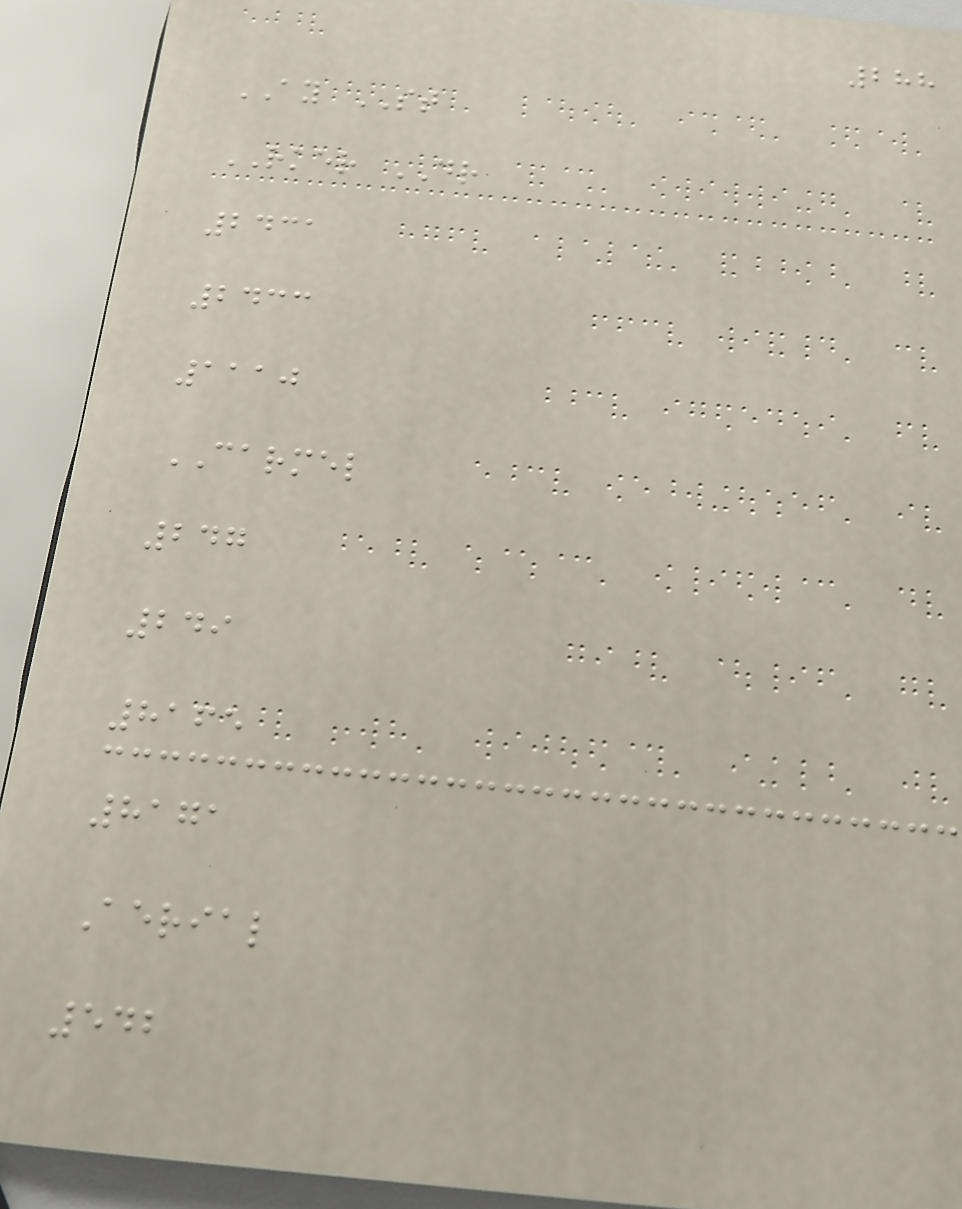288
AY ST
RKER DR
2431
2433
1110
CARMEL
247
249
8165
8171
Aerial
542
